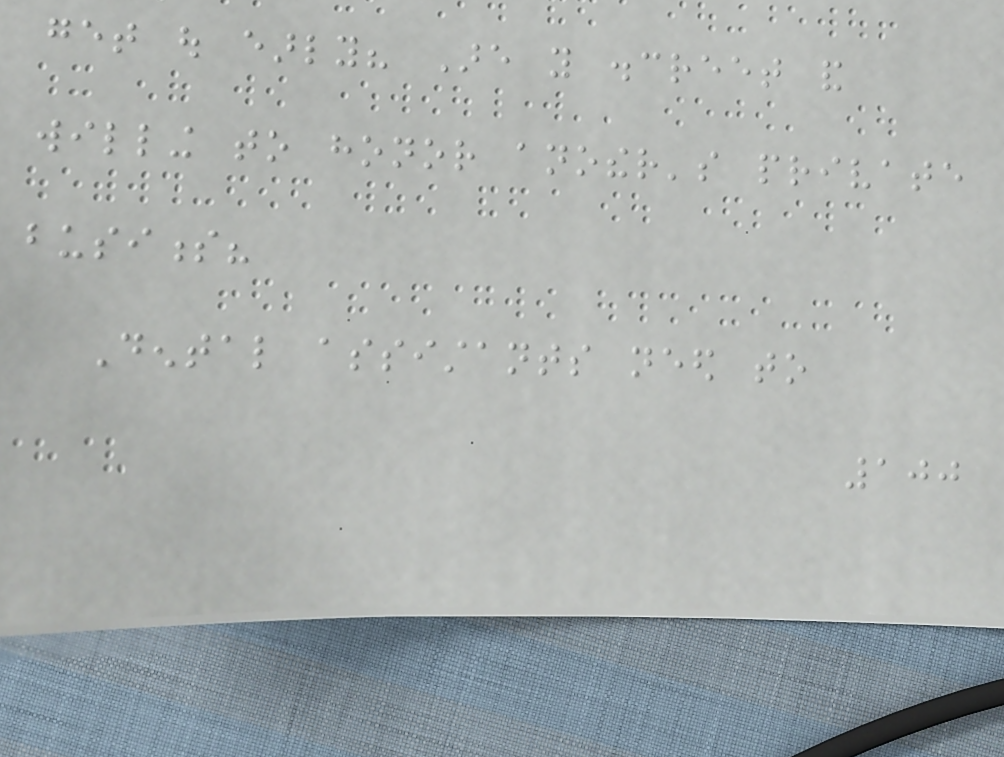get out early? Are you discreet and
willing to honor another's private
business?
Dental assistants need to
100
